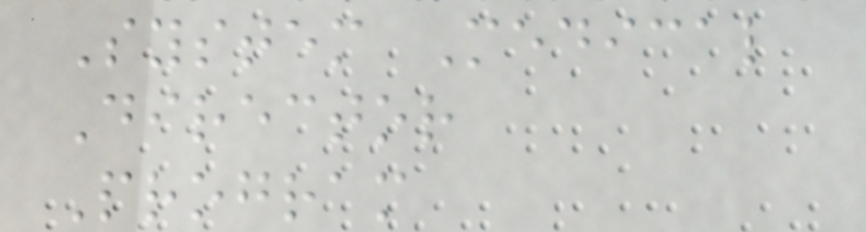System Medical
Director
Program
